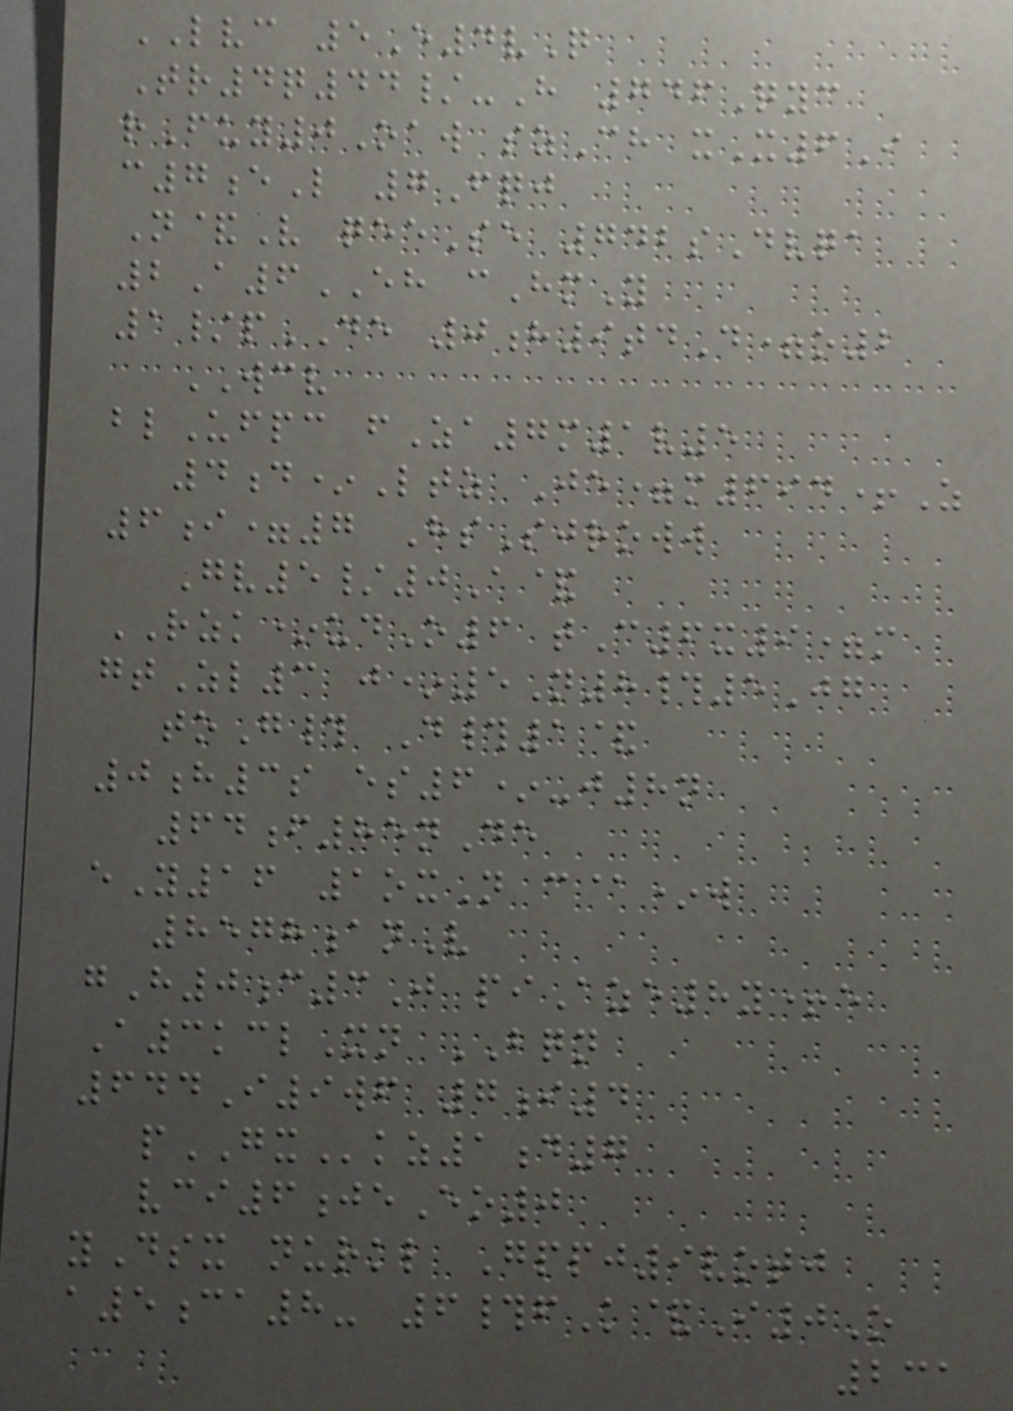LVC 5E4vQ
Tr4q44/-H 746Qyc
rFuy0Oaw szCh xX6I
c7eL 7Fqj
N&V qeeSe 742sDvqa
2A6EH cHmY
1/pDE 0h9tdD=o2
WCV
blUfpc fZa7m1v5
4d*Ltz Je=m694+Z
6i=7 HsSjroww
Gv5/0A&
RZK*udO6 tC6x9=m
gtZl3 j*5N8#5Jg
toG# D#1&
0h3s es6*-j8n
64f85nDe
eY16 1oxN c@*w
8578anV
gH0c3J piAze8y+e
A3kclXn BQN
644I9wf 7i4
pGXkz1d7
vci6jeEo0
yDsx nurkl Gppj9votj
a5ca8- 6#fK&I0O
231
